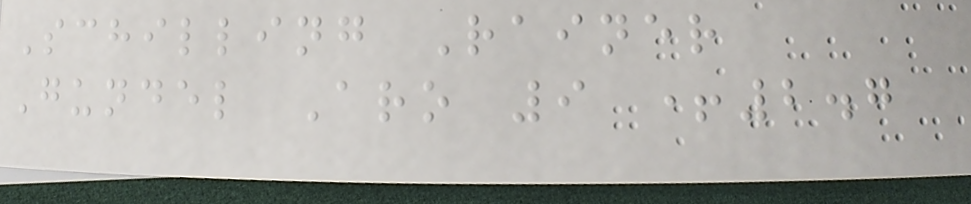Schilling Rainer
Gundel Aro 9 +2.7
